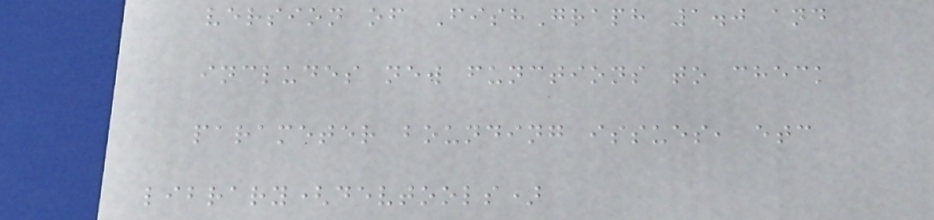version of FishGraph 1.0 and
includes new functions to check
parameter bounding issues, etc
library(devtools)
